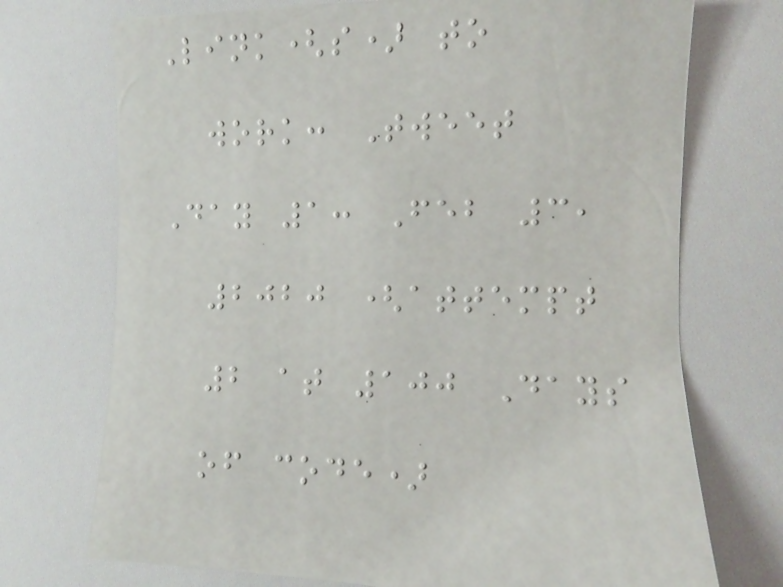Link(s) to
work: Tweet
Day 1: Feb 3,
2020 (attempt
2 at 100 Days
of code)
